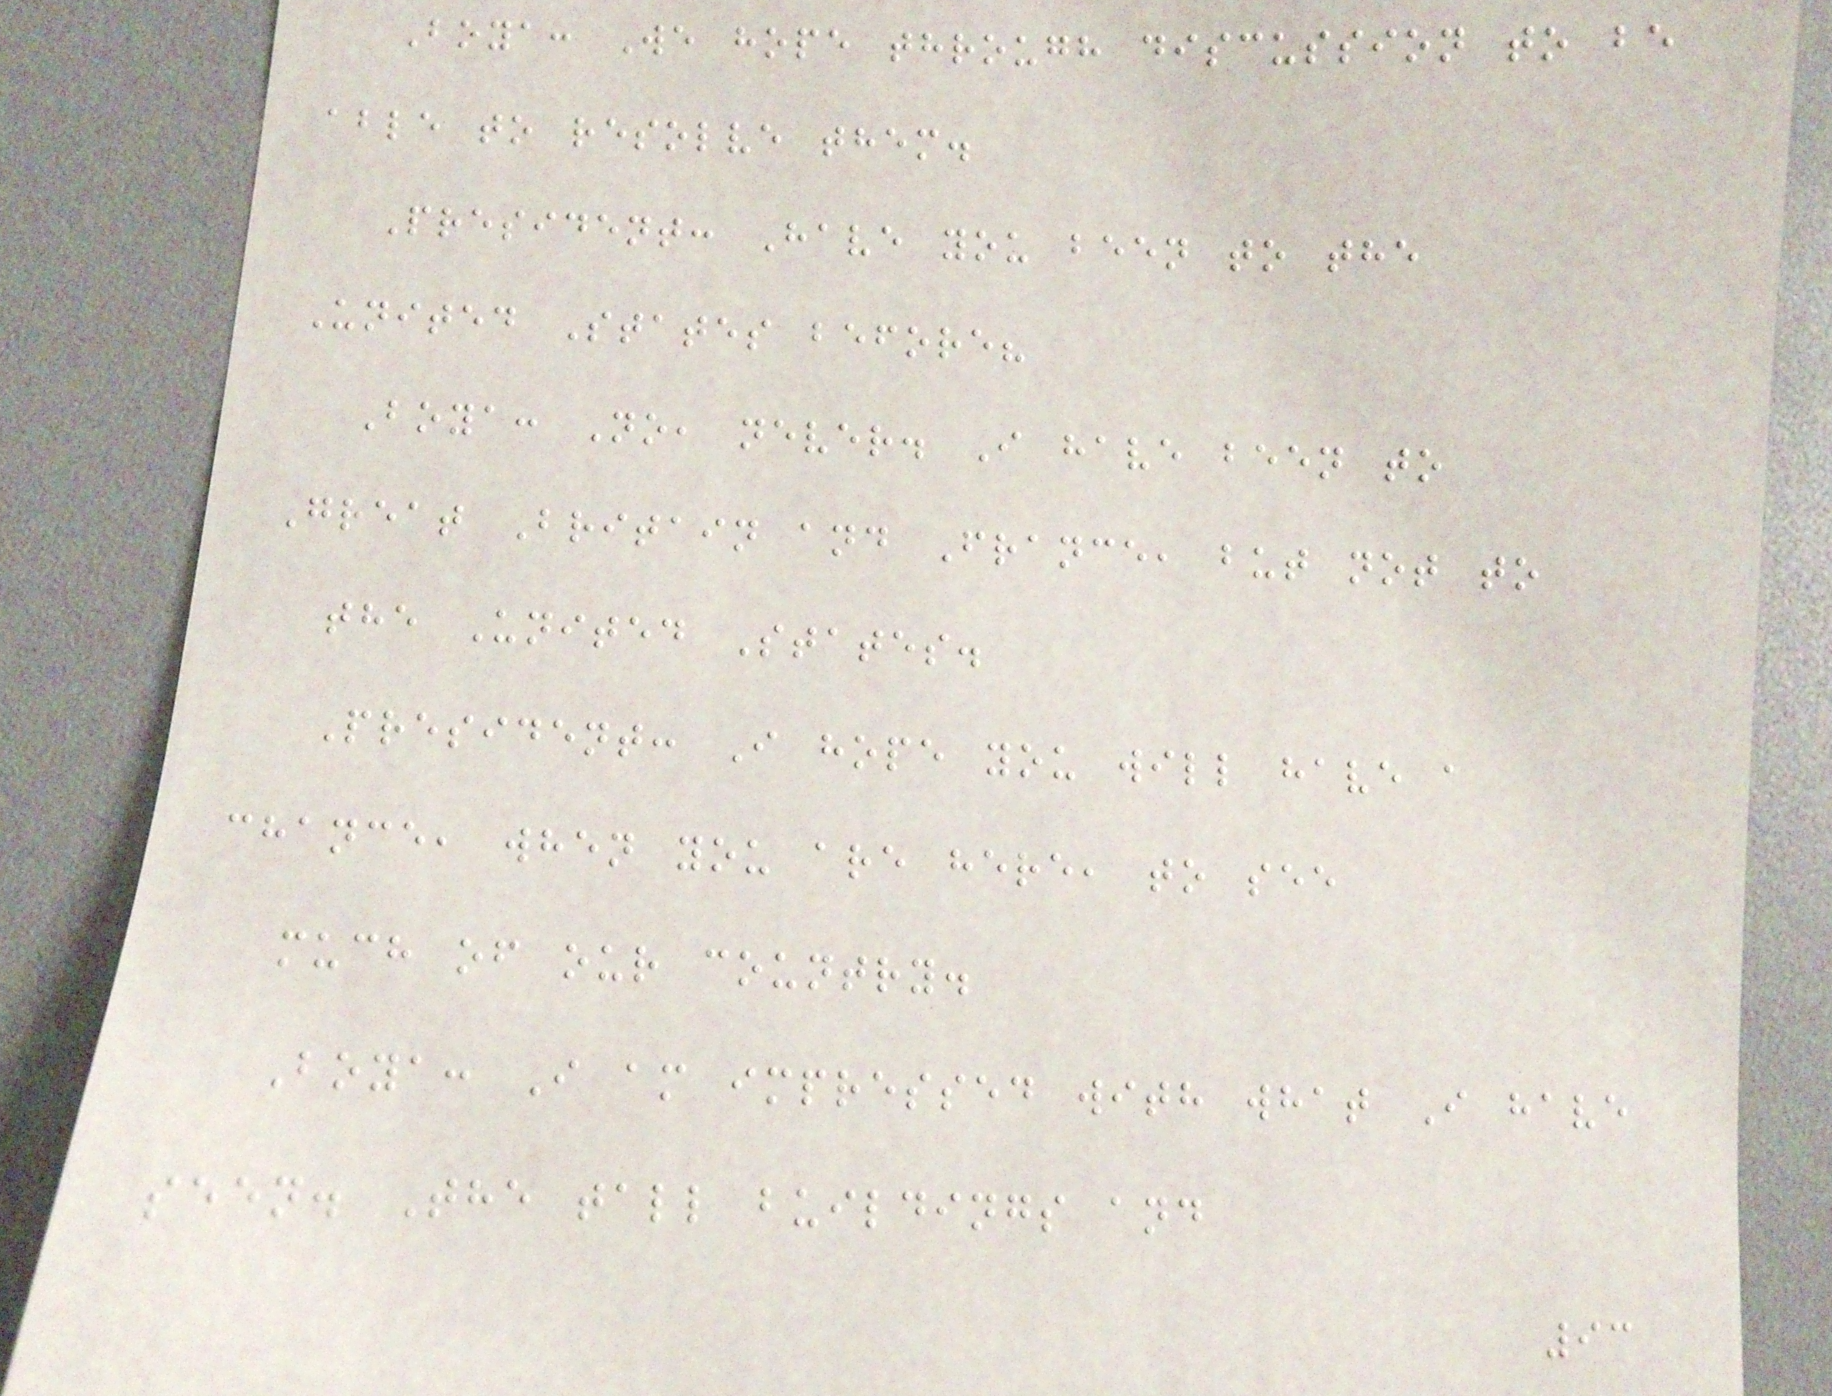Boya: We hope through discussion to be
able to resolve them.
President: Have you been to the
United States before?
Boya: No, never. I have been to
Great Britain and France, but not to
the United States.
President: I hope you will have a
chance, when you are here, to see
much of our country.
Boya: I am impressed with what I have
seen. The tall buildings and
93
